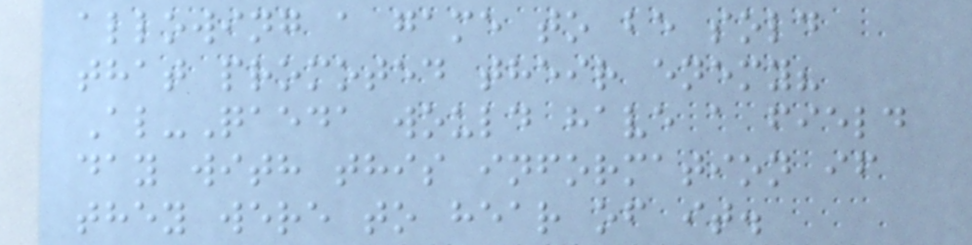allowing a game to be sold
that promoted their enemy?
Al-Qaeda would have a field
day with this information if
they were to hear of it.
